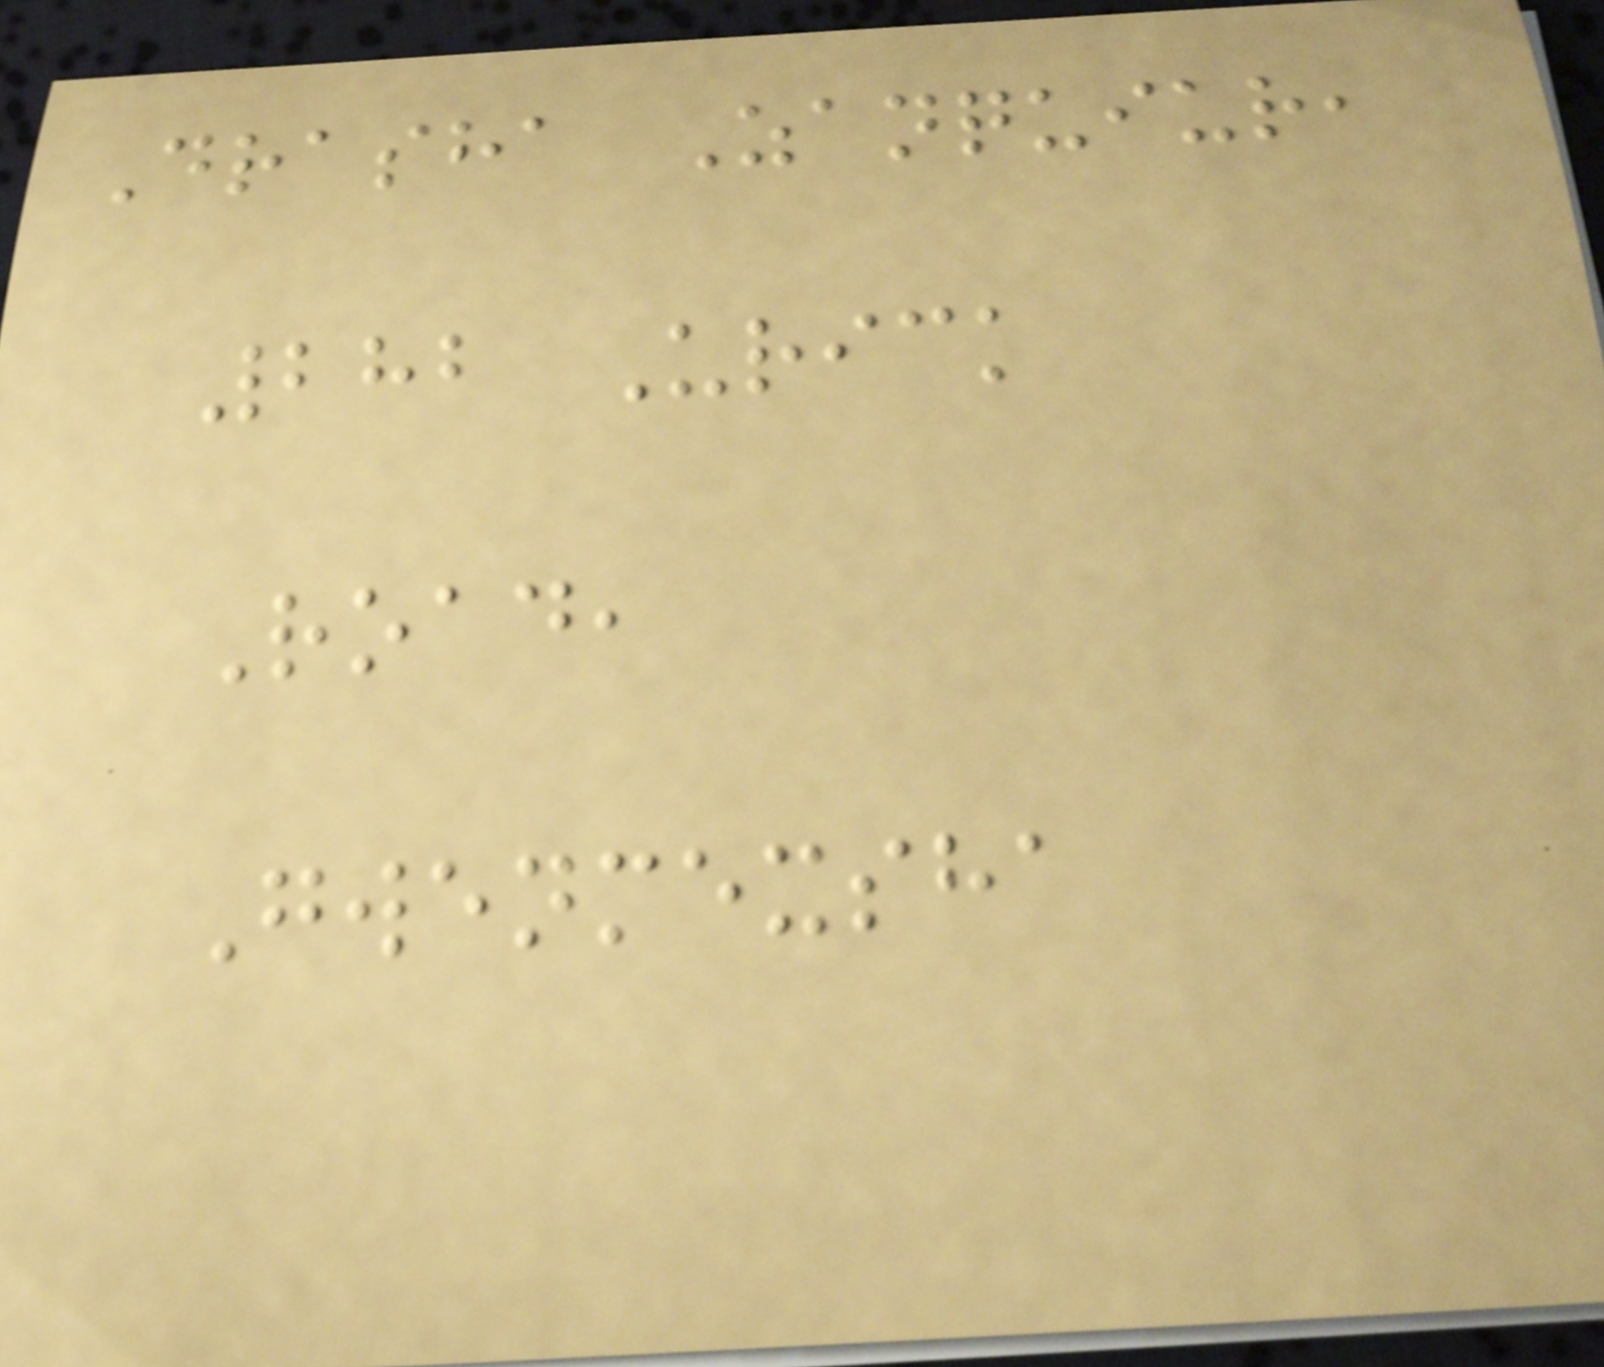Drasha Zanquiur,
282 Urick
Road,
Gwenmexsha
